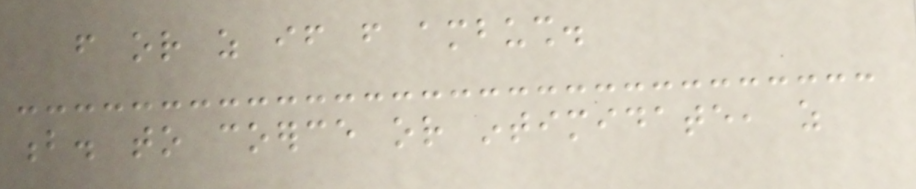from or as if from ambush.
b. to coerce or intimidate, as
